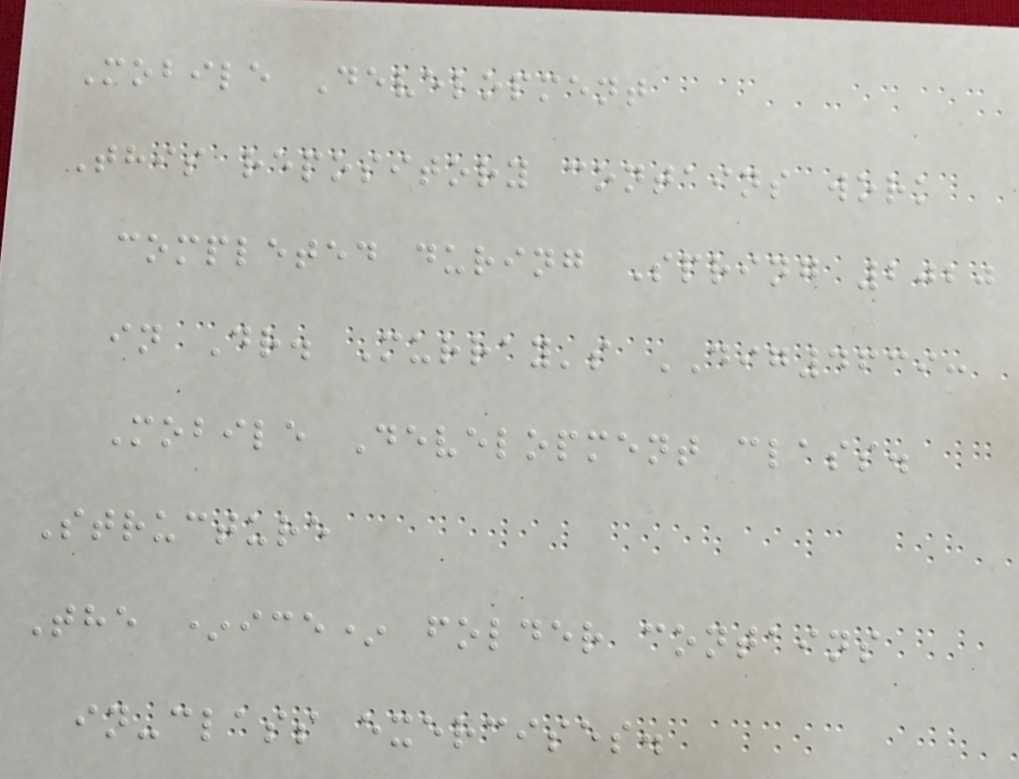Mobile Development
This repository contains work
completed during Spring 2020
in Dr. Murray's DIG4639:
Mobile Development class.
Structure
The *ice* folder contains
in-class exercises.
